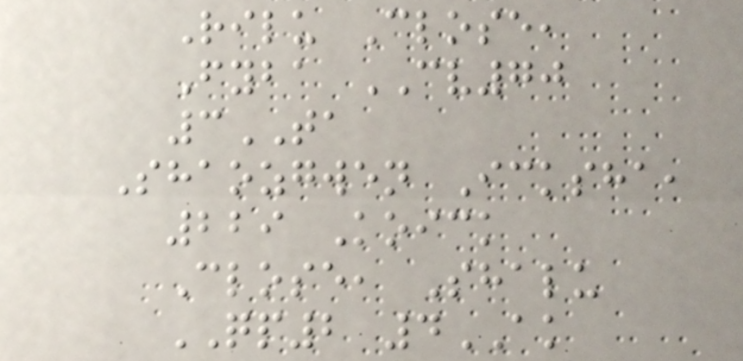Rilu Close,
Fyba CV70
3TA
Shaozgwen Icksha,
229 Koick
Close, Shalu
QP2 4AK
